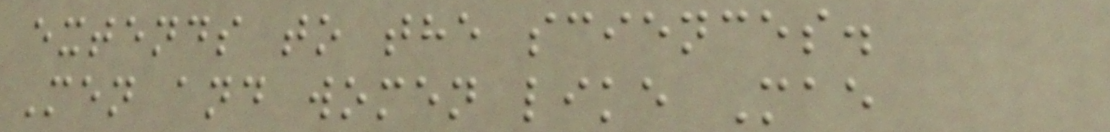extends to the sciences.
Men and women like Mae
